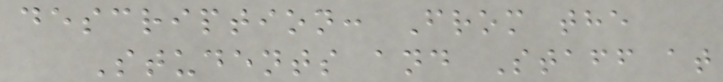description: From the
Students and Staff at
